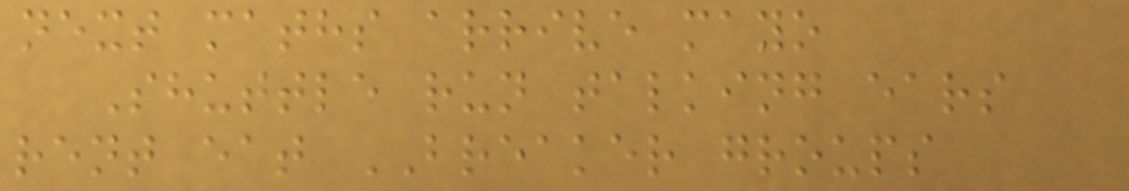next maths arrive mayo
Shuttle run talking ears
rent eat BREAKER groups
